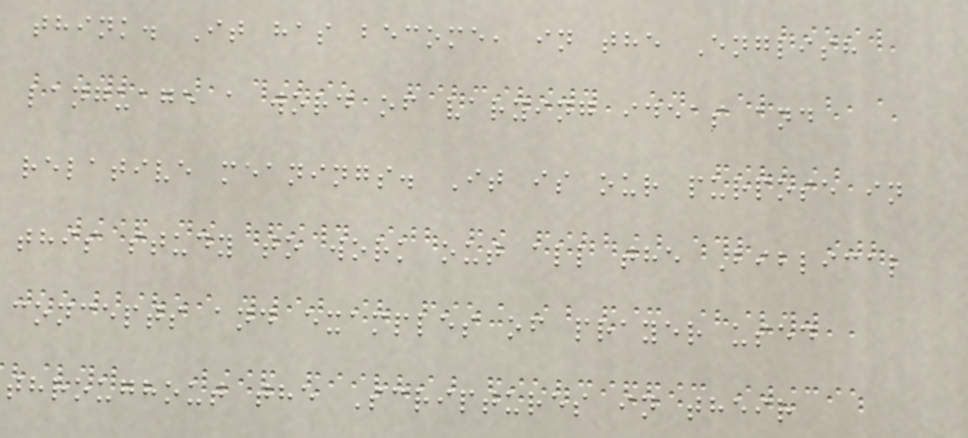think. It has become, in the English
language a word of varying ideas and
relative meanings. It is our purpose in
this study to work out all the Biblical
concepts and examples of prayer used
throughout the Scriptures in their
